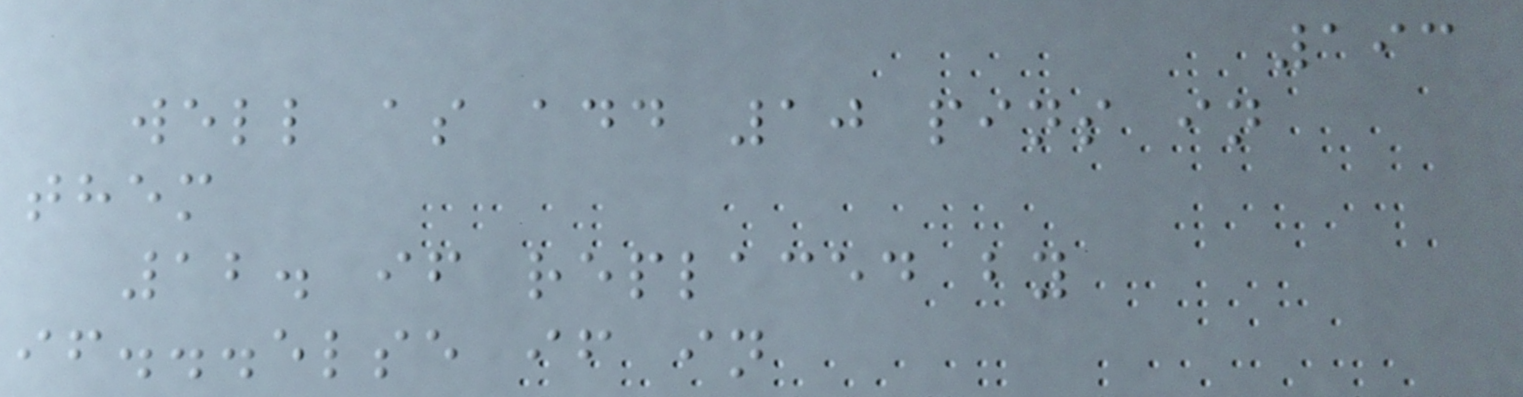193
well as add 10 pins in
them
12. if replaced by
if...else if in
